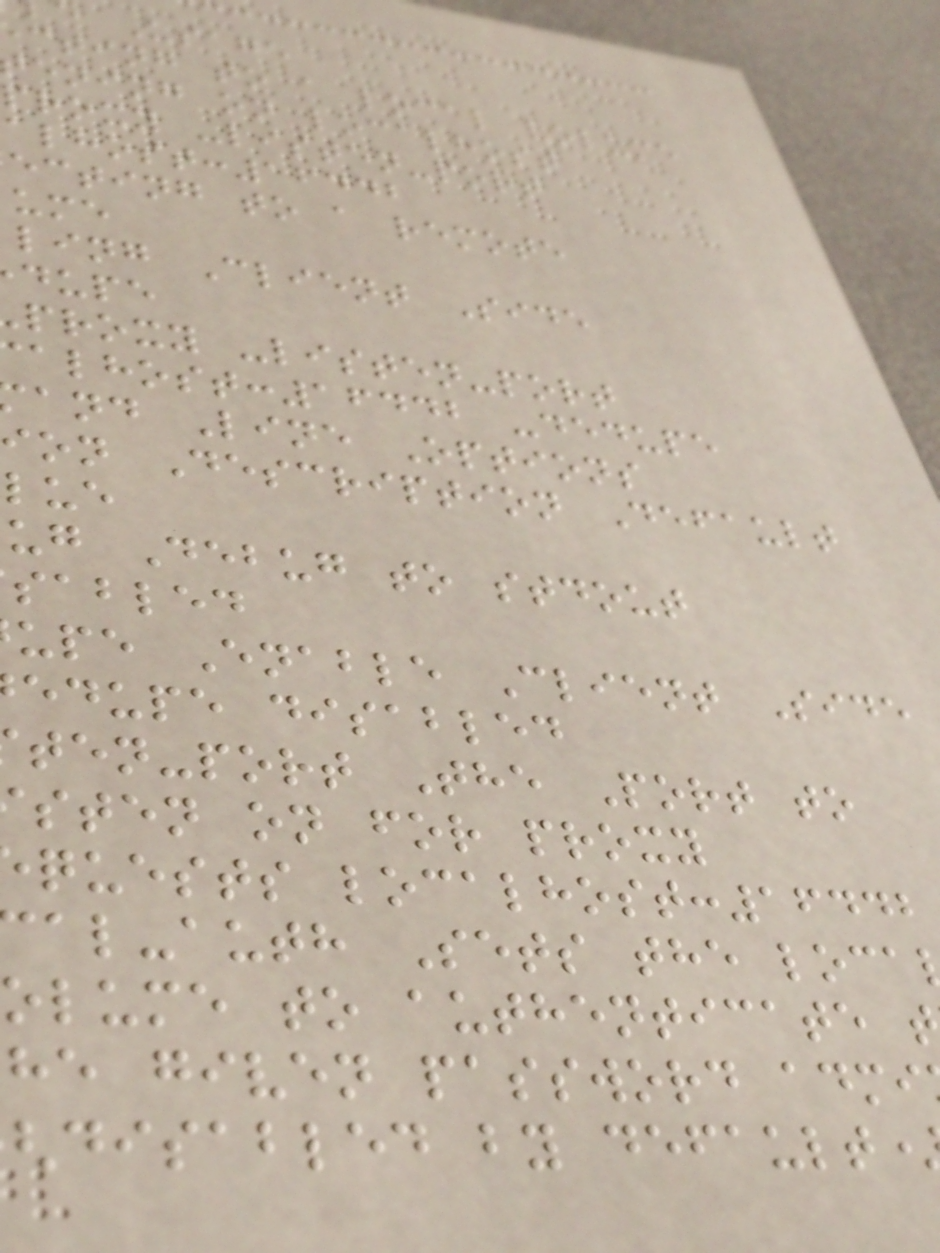Usage
cting to a local volume
ening on localhost
proxy -listen-port
alhost:16442
ecting to a remote
ling Client Side
dupe
proxy -listen-port
alhost:16442 -dedupe
and Line Options
ion Description Default
ug Debug to stdout
sabled
upe Enable Client Side
edupe disabled
ten-port The Port to
sten on for proxy
quests localhost:16442
al-auth Sets the loca
olume to authenticate
he given password admi
disabled by default
